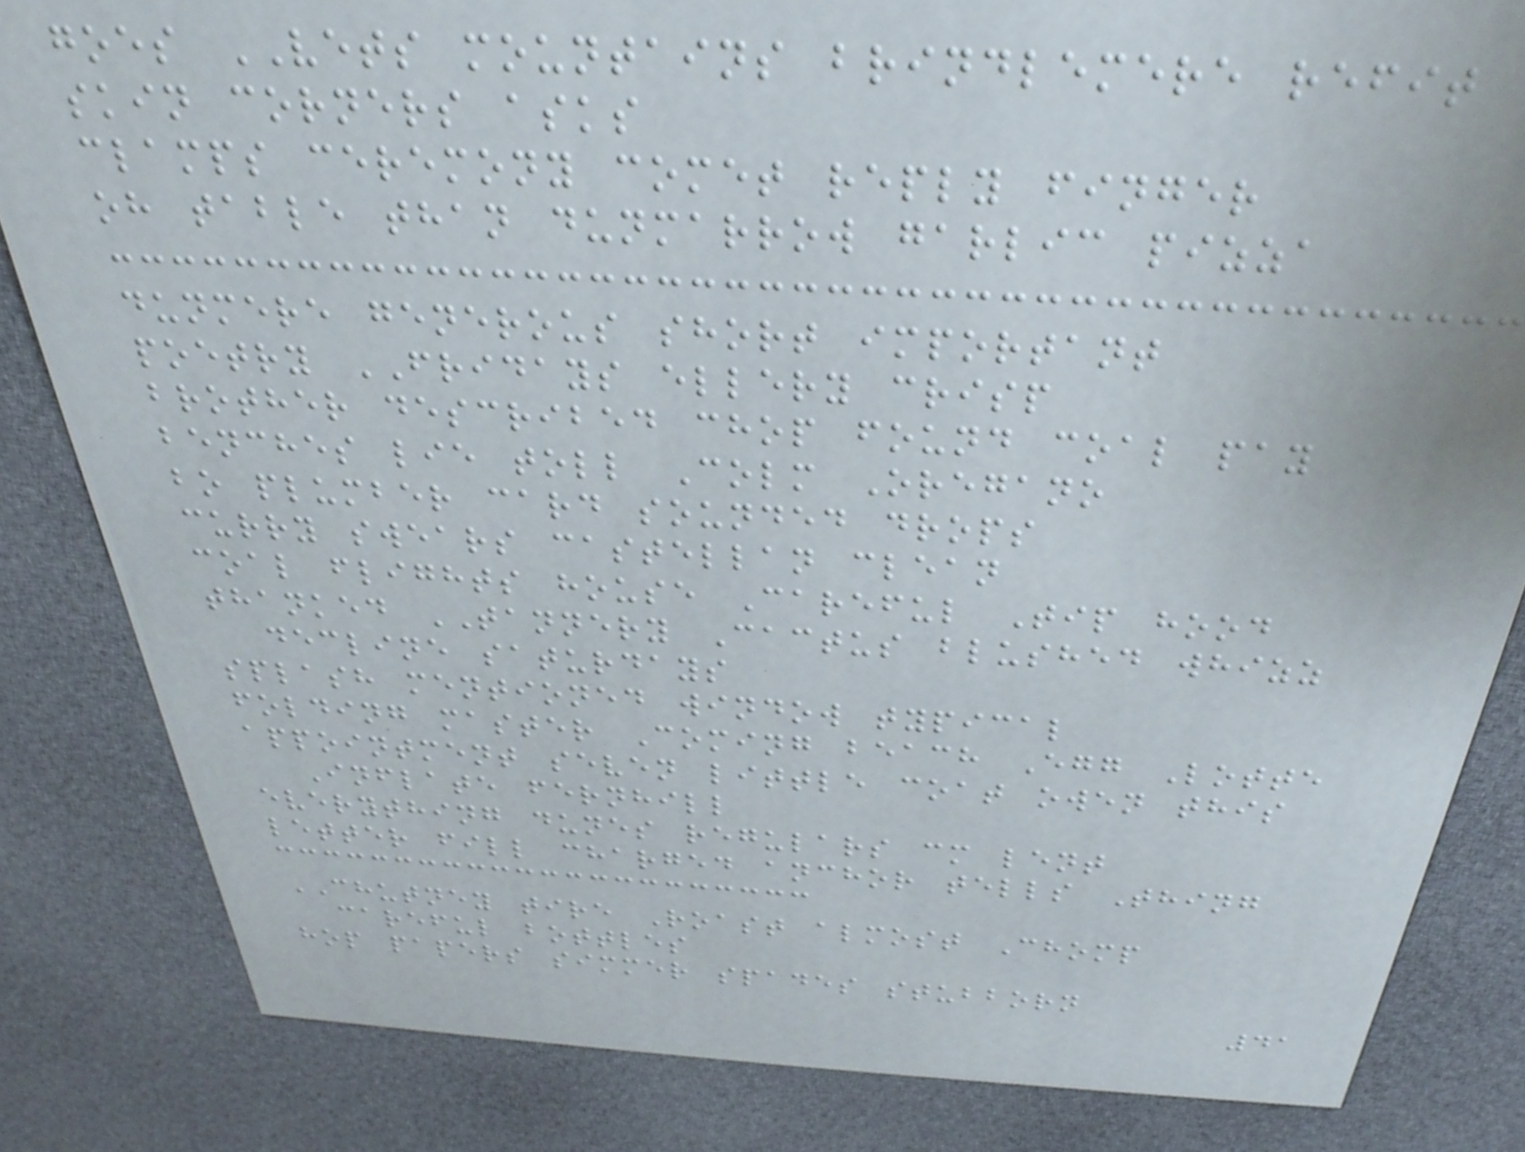goes VETS mountains brindlemere refit
skin corners asks
clamps ceremony comet reply finger
oh table than dunmarrow garlic pizza
dunmere generous short important
poetry FRIDAYS ellery crisp
brother described chop found coal pay
benches lie toll Colm Oregano
bo plumber card sounded drops
curry swears castellan clean
coal flights house Careful Tip hood
thanked TANNERY Cactus blushed whizz
decline saturdays
splash mentioned window typical
folding master Coming beach Egg Lotte
appointment seven little coat owen this
Inflate fernhill
everything dunes regulars cm lent
letter fill charged anchor tells Thing
CHUTNEY tire Roast almost Chomp
careful bottles
hop papers simmer spades stubborn
41
